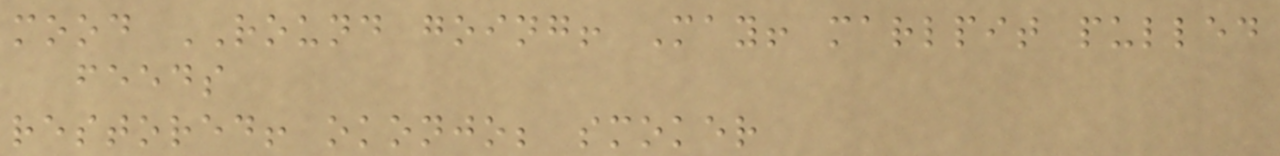mood ROUND going! May! marlpit pulled
feeds
restored! okonjo; smoker
